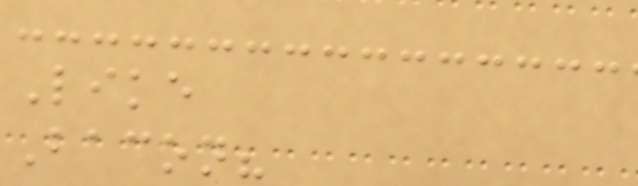Like
Bacon?
